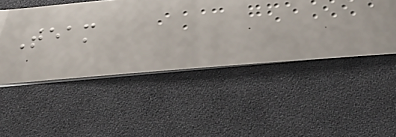Team
